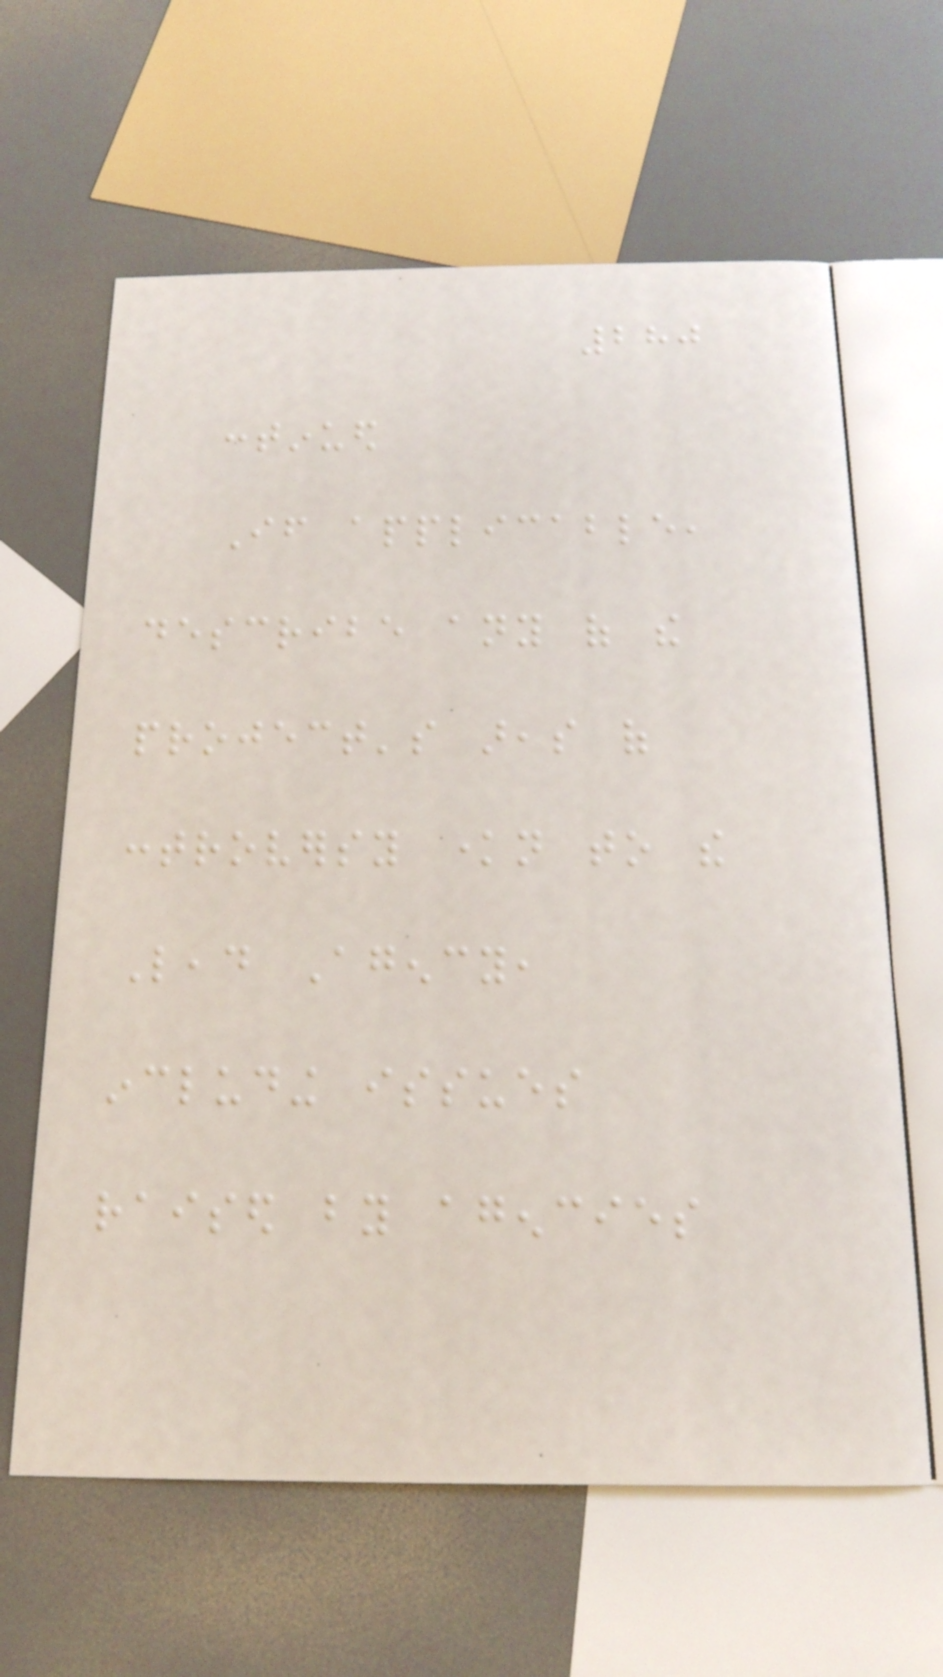280
continued
If applicable,
describe any of the
project's areas of
controversy known to the
Lead Agency,
including issues
raised by agencies
